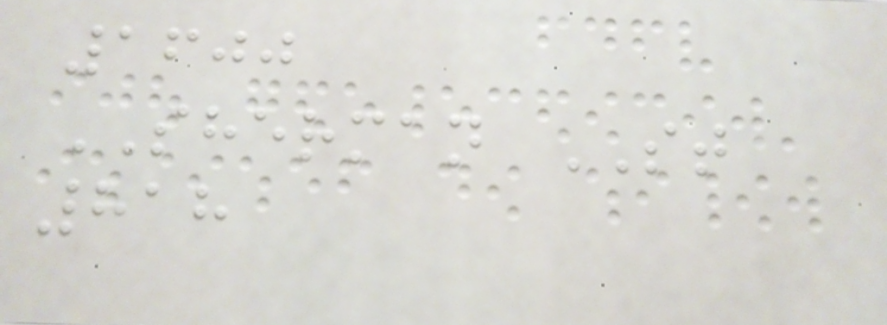1600
SHERMAN ST
818
